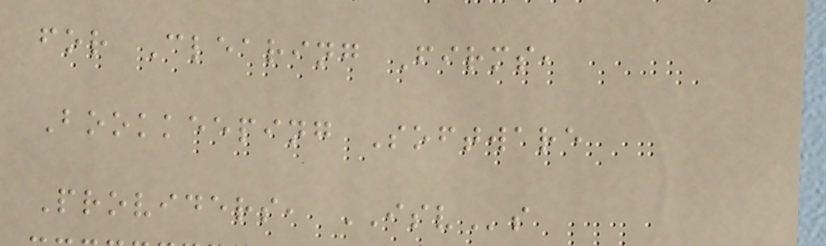for Clearing Firms,
Bookkeeping Software
Providers, ISVs
